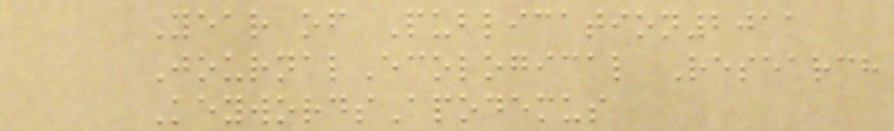Year of Publication2011
JournalEcological Research
KeywordsApodemus
